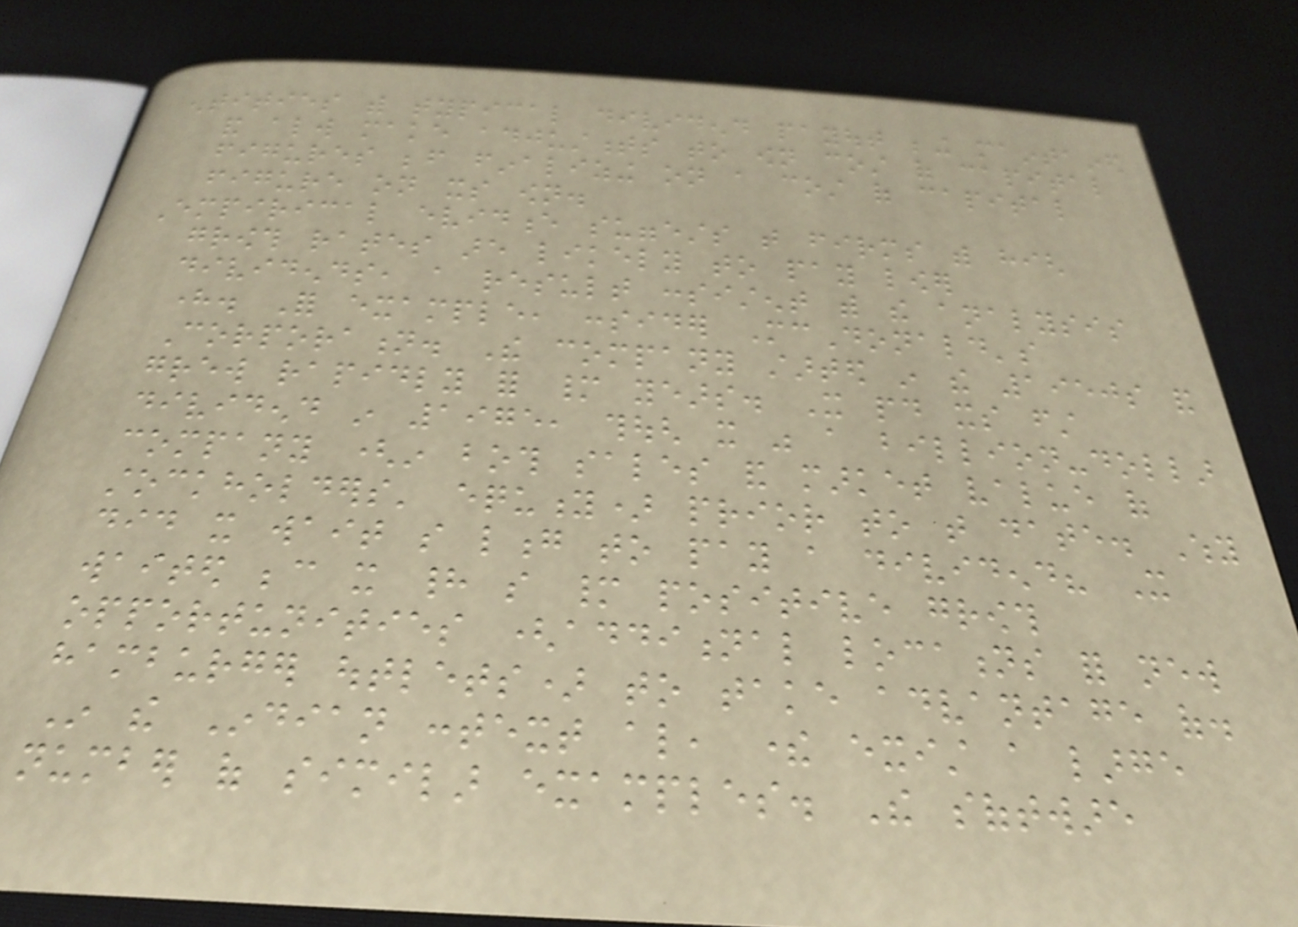entities with typical dividend payout being maintained
and always make adjustments to own cost of capital
figures before finalizing on a cost of capital
figure on its own.
Empirical evidence suggests that firms with high
growth rates are likely to pay lower
dividends, a result consistent with the analysis
here. For example, consider McDonald's
Corporation. The company started in the 1950s and
grew rapidly for many years. It paid its first
dividend in 1975, though it was a billion-dollar
company (in both sales and market value of
stockholders' equity) prior to that date. Why
did it wait so long to pay a dividend? It
waited because it had so many positive growth
opportunities (additional locations for new
hamburger outlets) to take advantage of.
In the Indian context also, there exist a large
number of similar examples. The software
